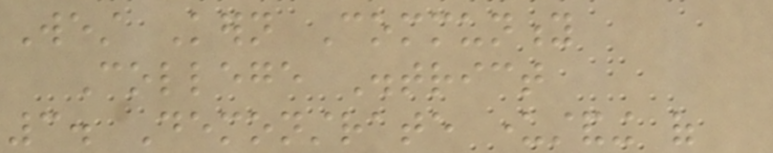West Kern Community
College District
3. Demonstrate understanding of
